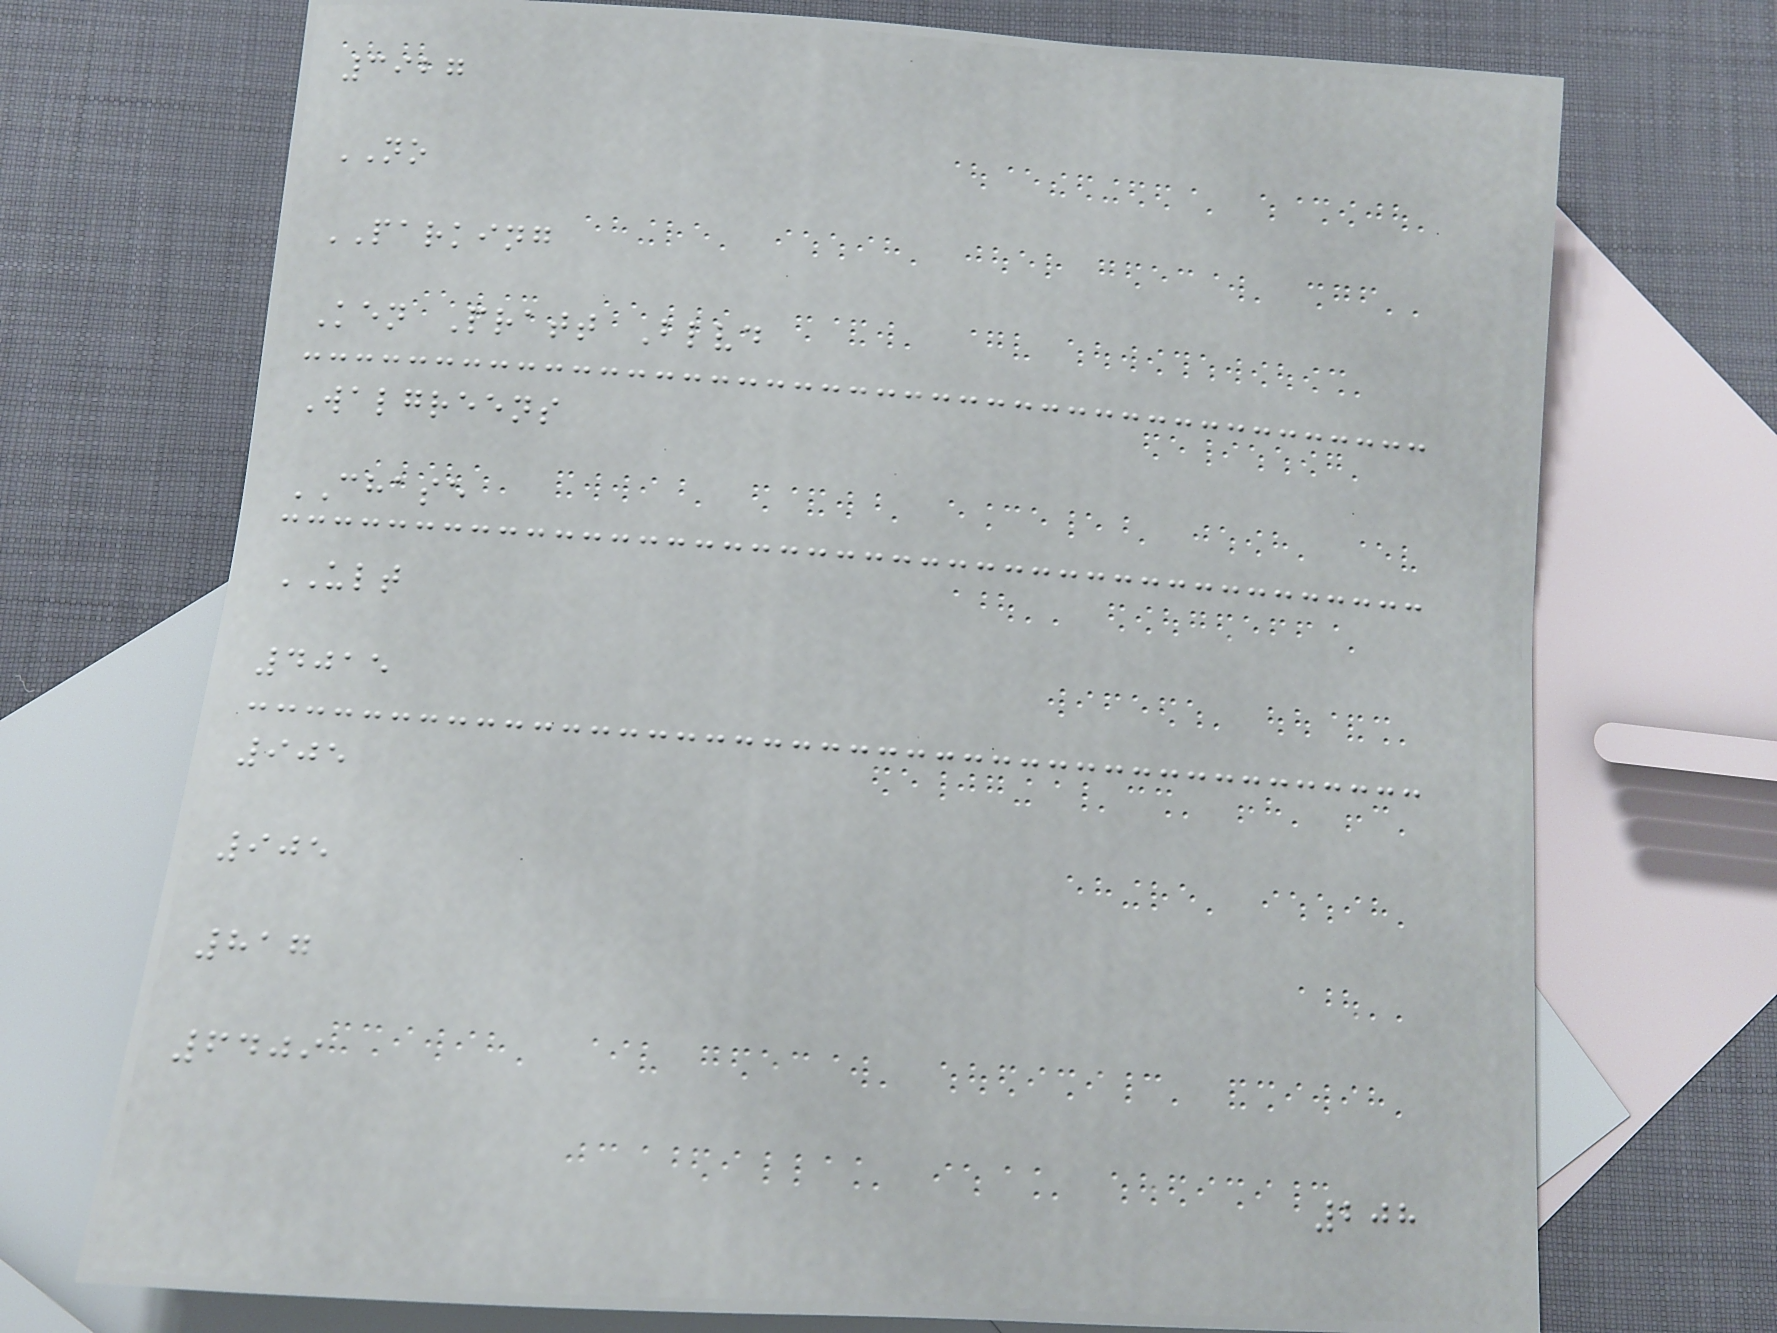3927
NO
PARKING
Ken Pratt Blvd
Walgreens
CHASE
ULT
4015
905
905
817
6409
208
